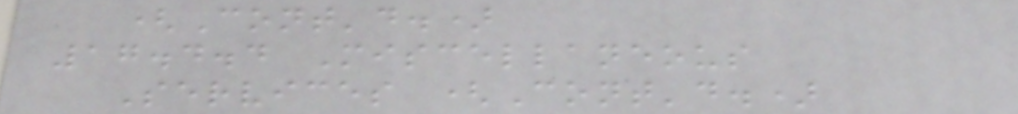(Cont'd.)
17.4.4 Miscellaneous
Services (Cont'd.)
